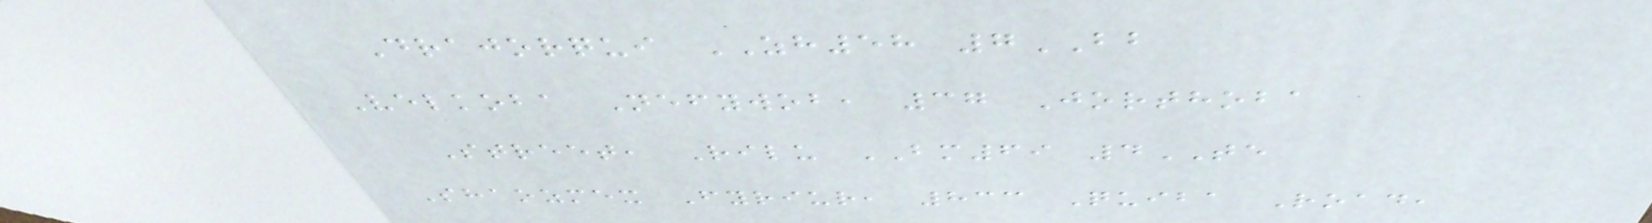Drajorqui ZH58 7BB
Velkoba Nefywob, 37 Jorthoba
Street, Rilu BM69 4TE
Shaozmex Fyriur, 833 Quiba Road,
